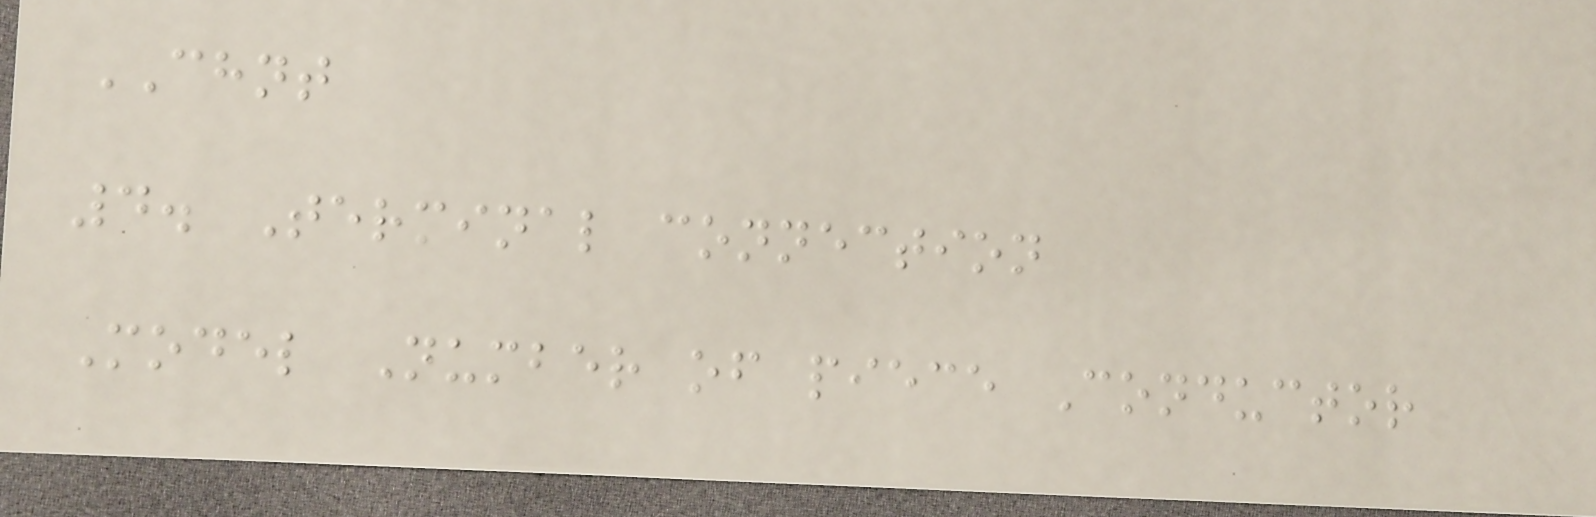CHNT
4. Terminal connection
Model Number of piece Conductor
